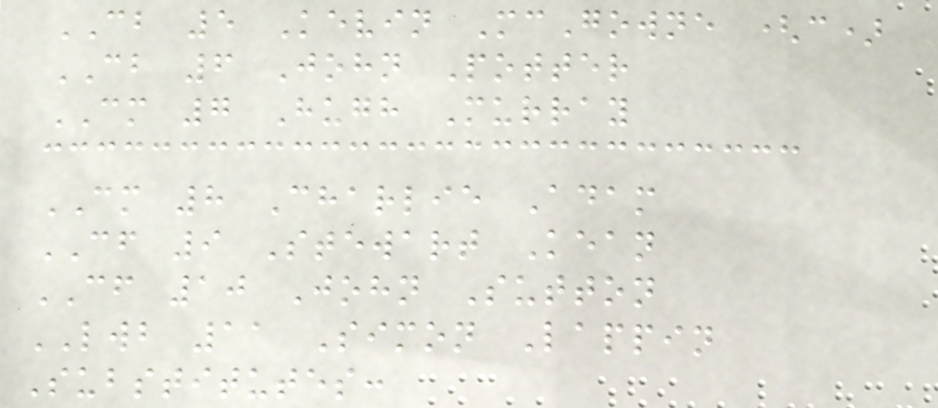CB 5 Kevin McGowne (c)
CB 6 John Potter
CM 7 Hugh Murray
CM 8 Charlie Adam
CF 9 Stewart Kean
CF 10 John Sutton
LWB 11 Simon Lappin
Substitutes:
